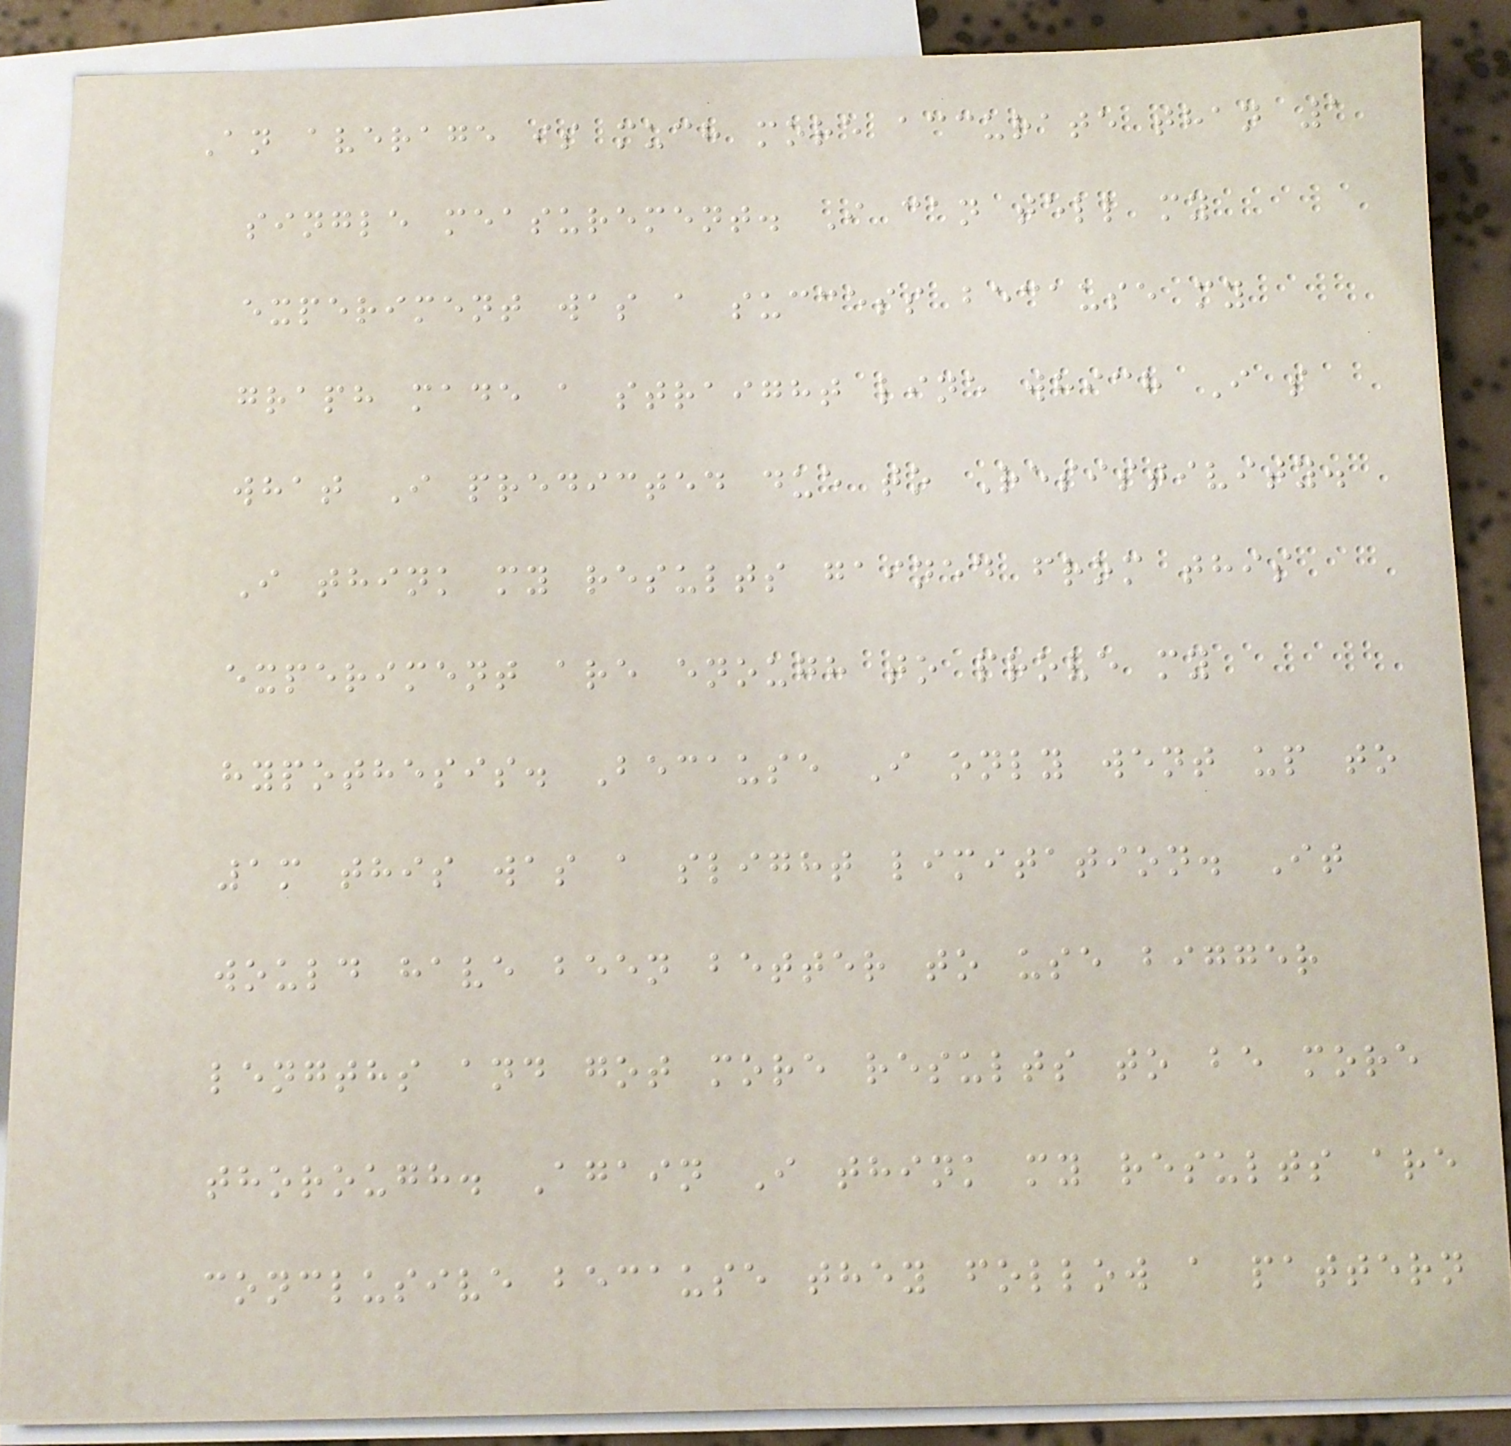An average is much more accurate than 1
single measurement. I can tell my
experiment was a success because my
graph made a straight line which I s
what I predicted due to Resistivity.
I think my results gained from this
experiment are enough to prove my
hypothesis. Because I only went up to
1m this was a slight limitation. It
would have been better to use bigger
lengths and got more results to be more
thorough. Again I think my results are
conclusive because they follow a pattern
